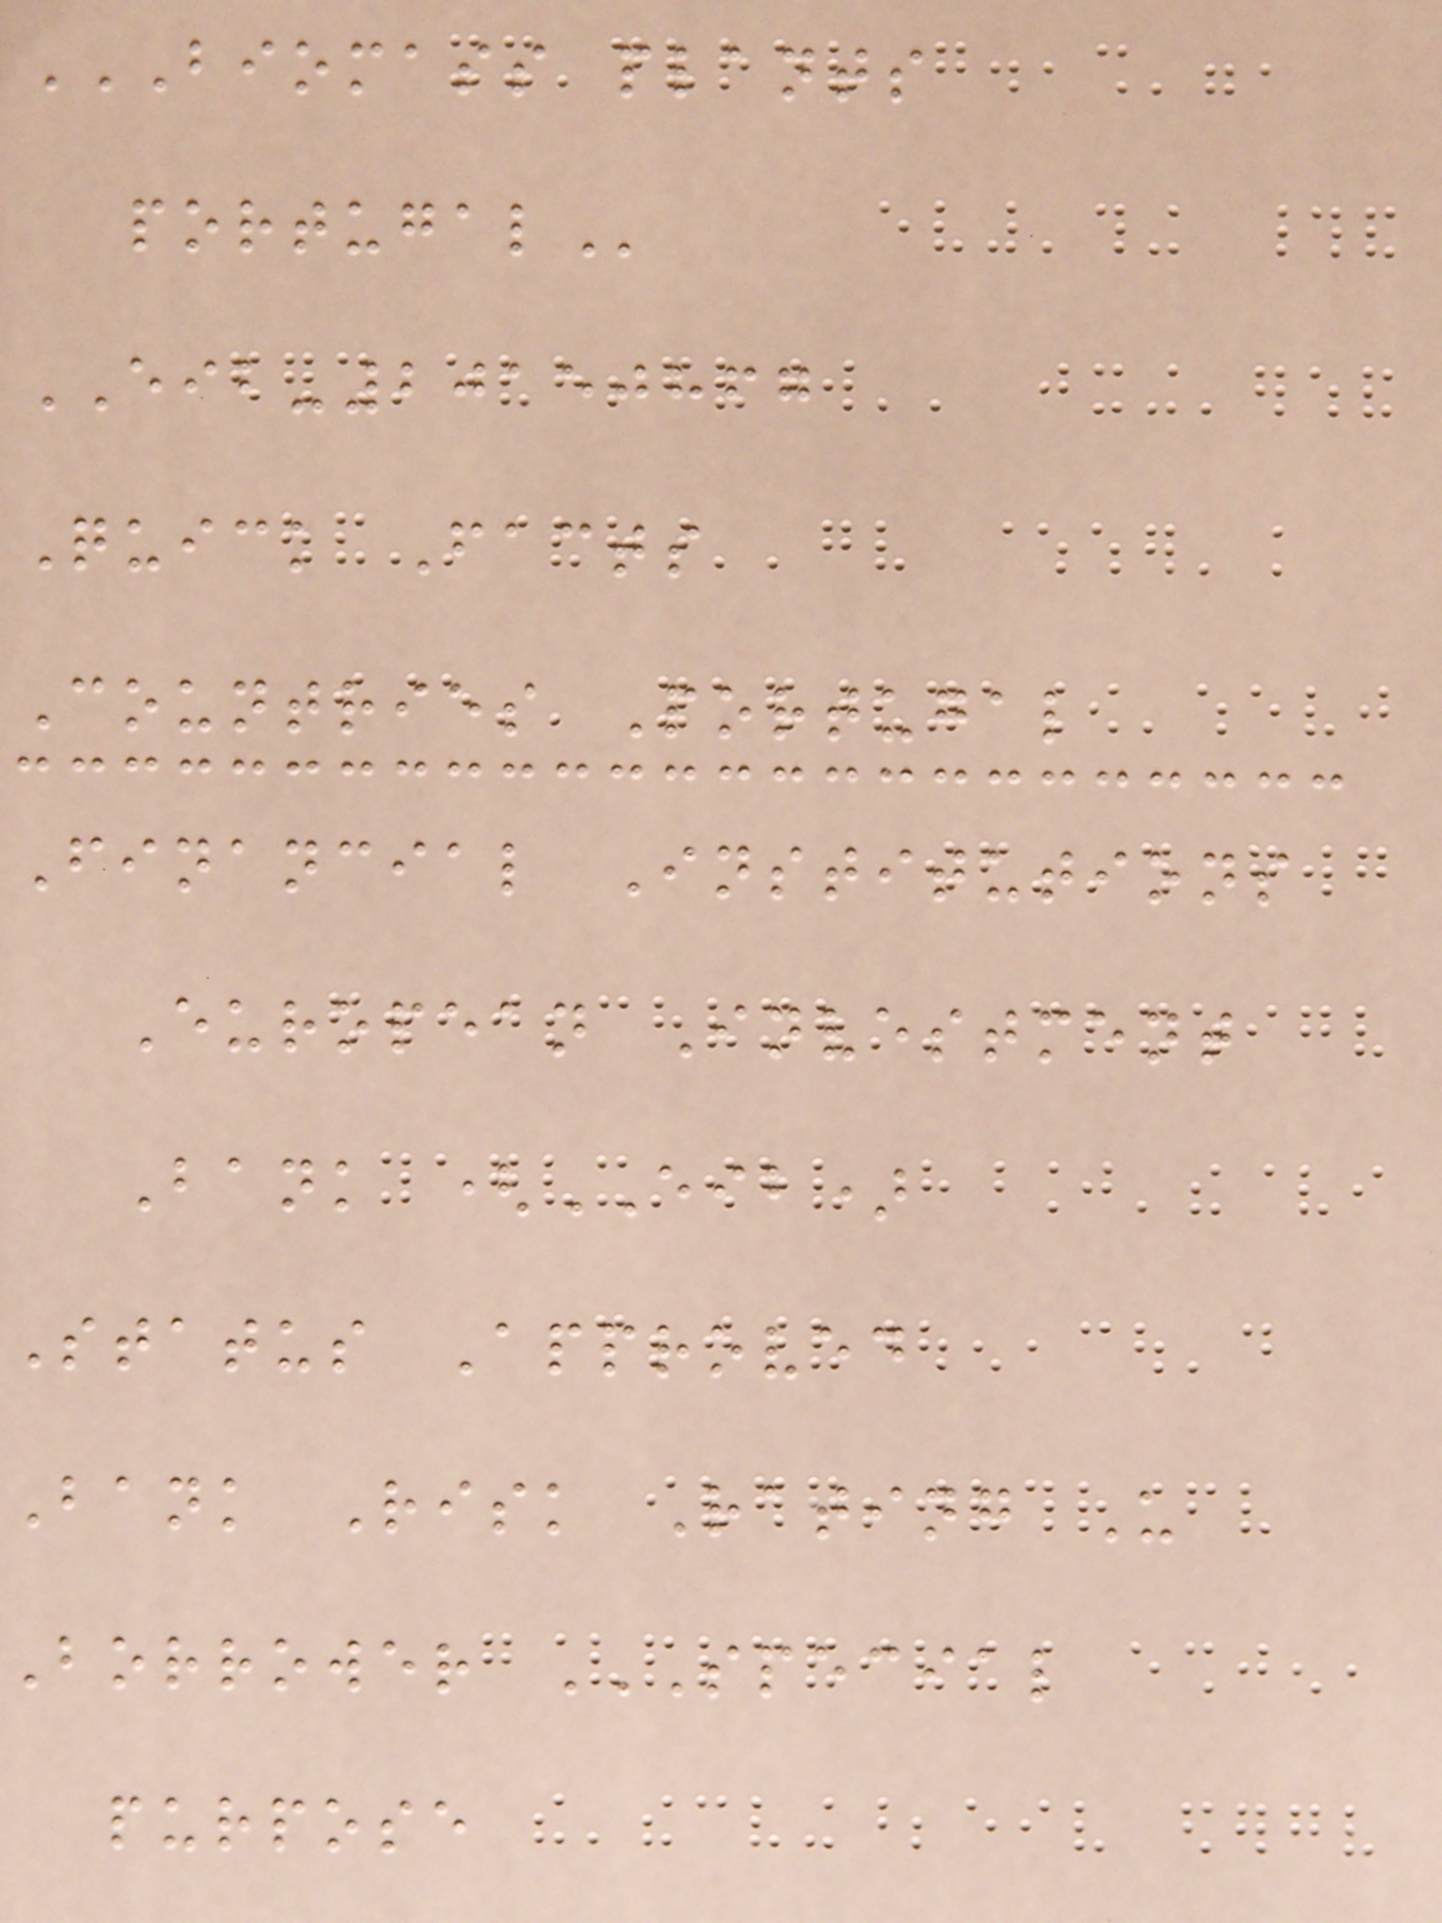BIOMASS PLANTS
EIB-20150867
Quick Facts
Countries Portugal
Financial Institutions
European Investment
Bank (EIB)
Status Approved
Bank Risk Rating U
Borrower SPECIAL
purpose
